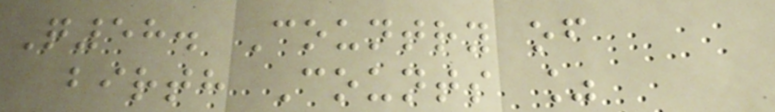Q58. Country of
birth Counts %
